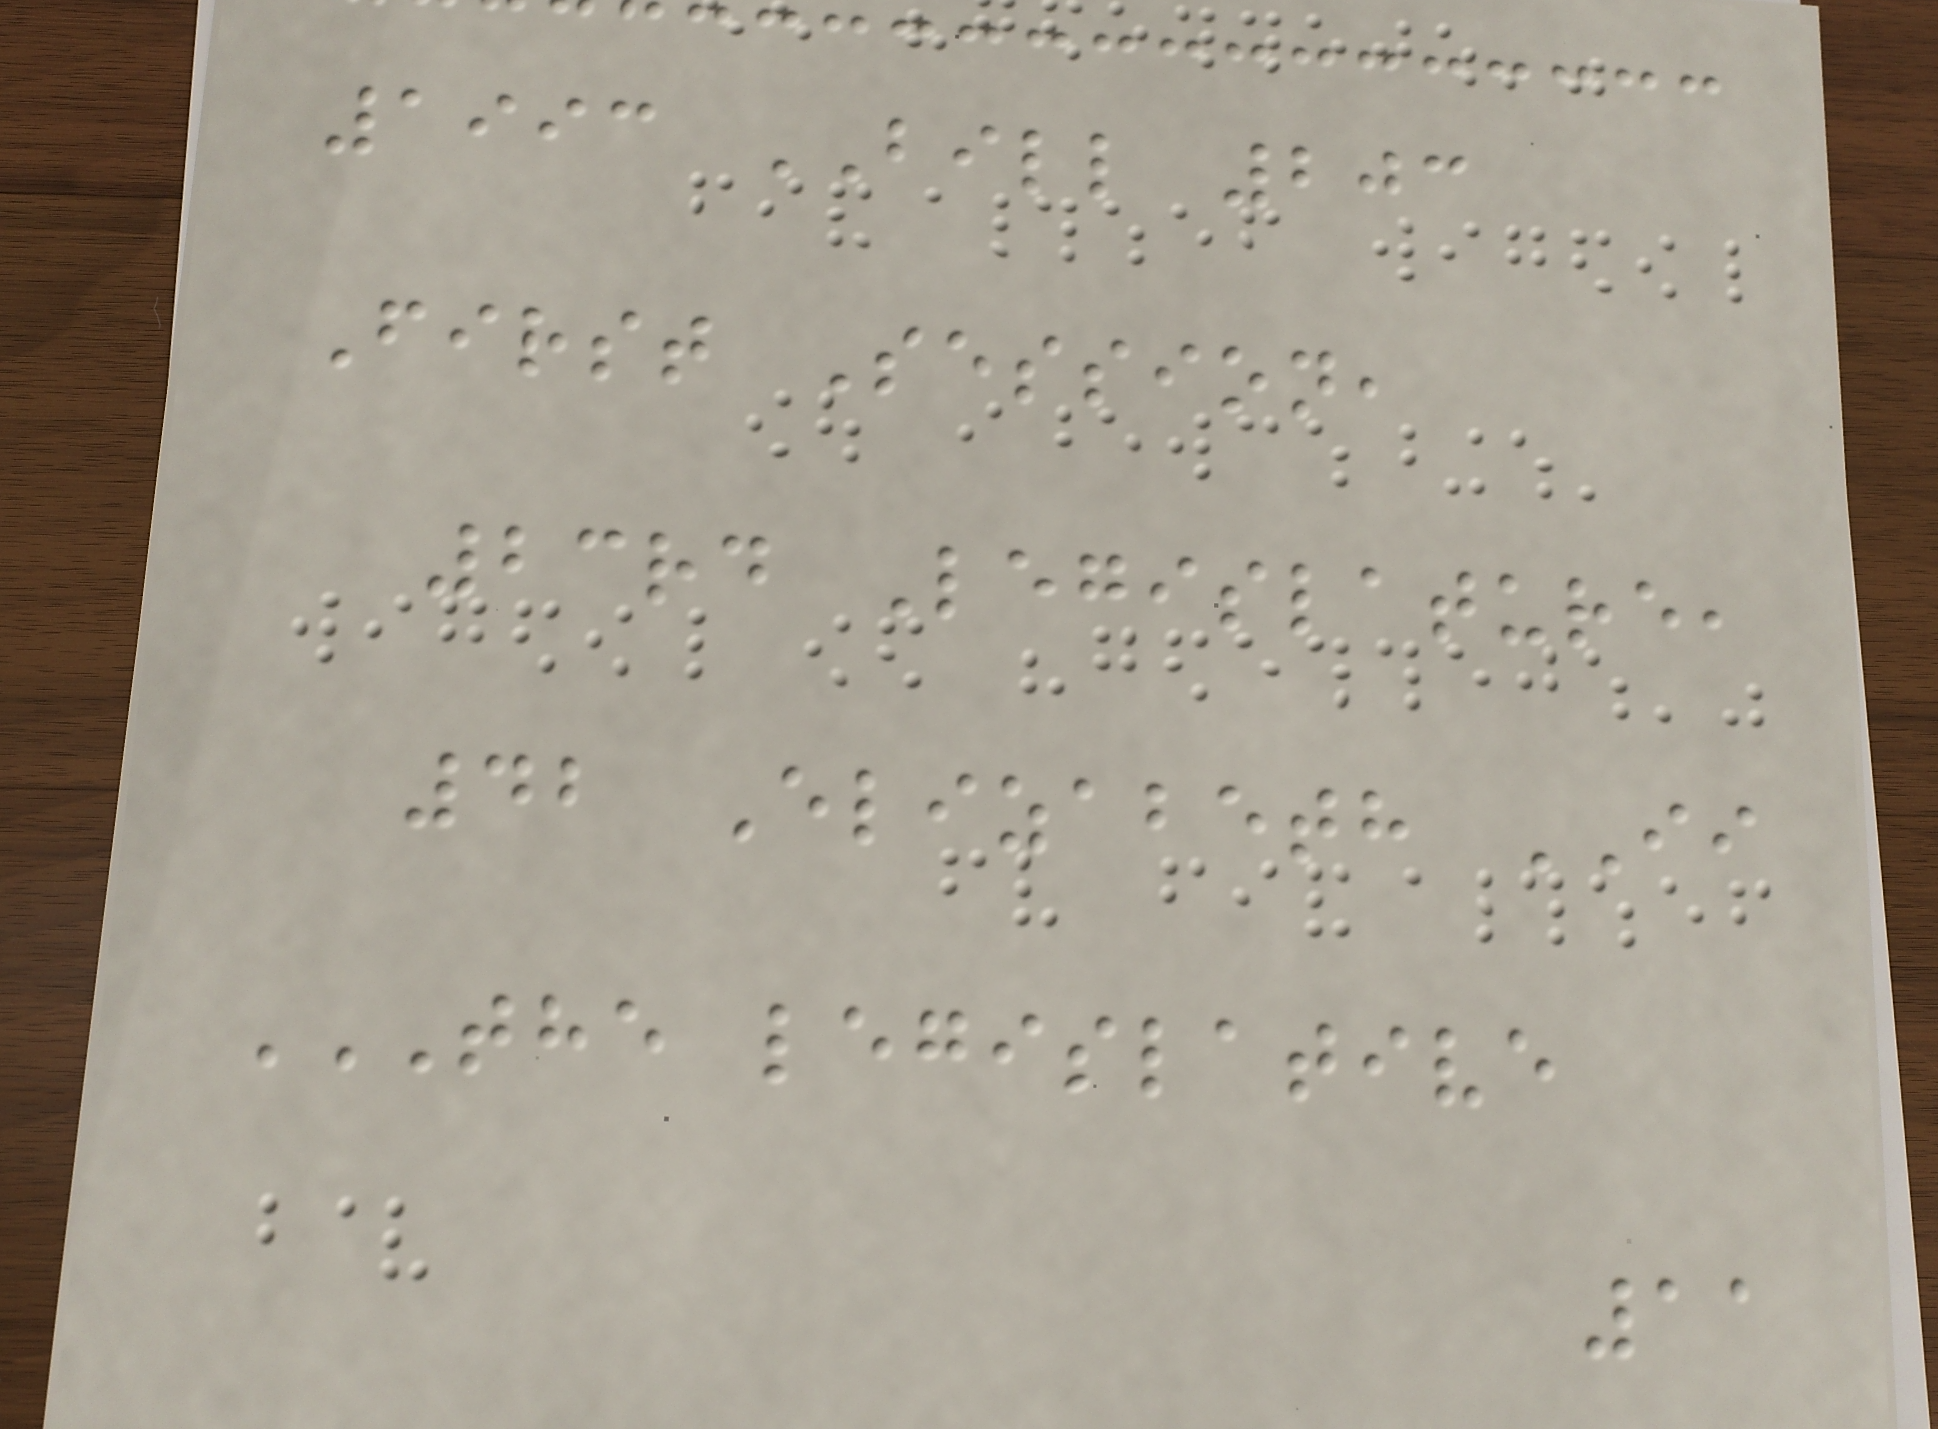1993 BILL 203
First Session,
23rd Legislature,
42 Elizabeth II
THE LEGISLATIVE
11
